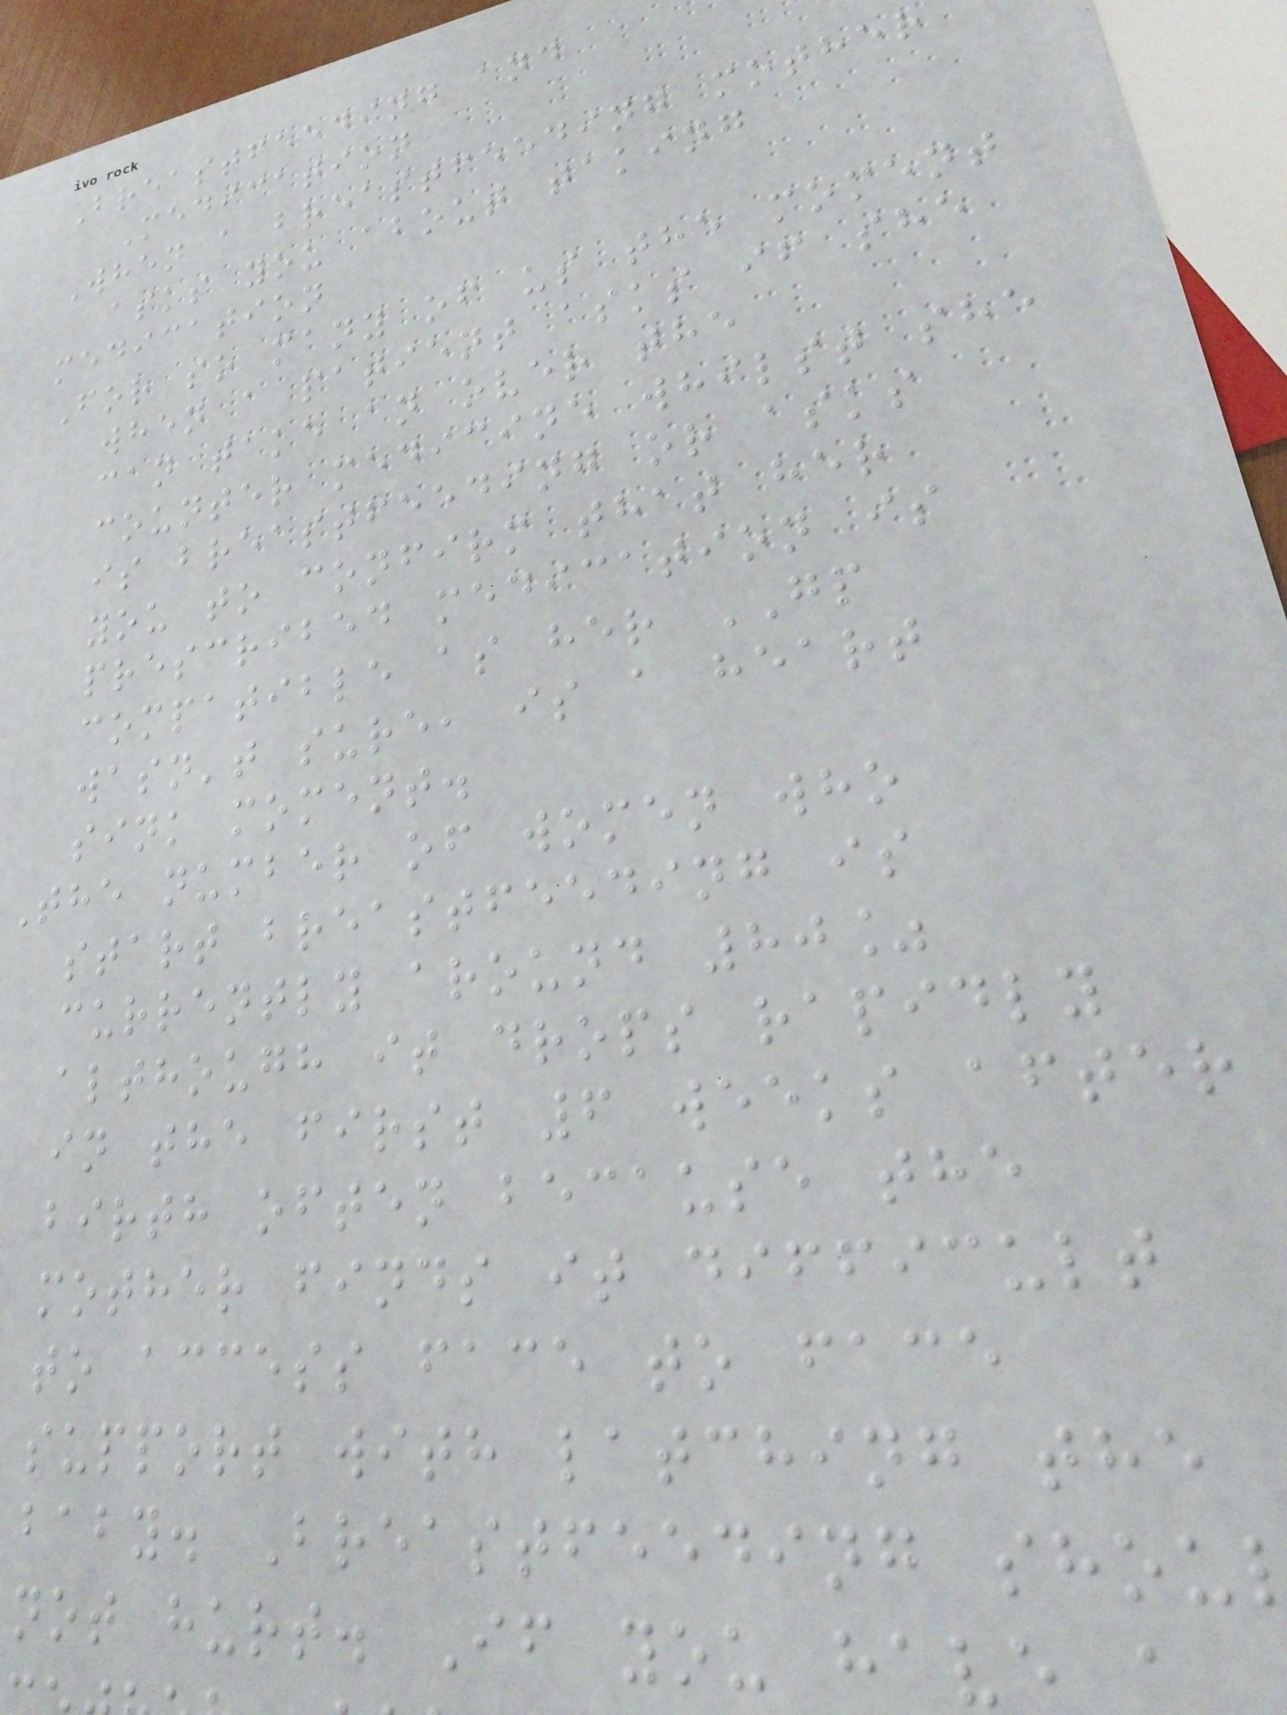Breastfeeding and
Medication
When a breastfeeding mother
asks you about taking
medication
For so many of us the moment
when a patient asks if she
can take an over the
counter medicine whilst she
is breastfeeding or asks
you to confirm that her
prescribed medication is
compatible as her GP
wasn't sure, is a heart
sink moment.
The number of women who
start breastfeeding is
currently around 80%
although it drops rapidly
in the first 6 weeks after
birth often because the
mother finds it difficult
to access face to face
support with latching the
baby. Breastfeeding shou
not hurt. If you have
